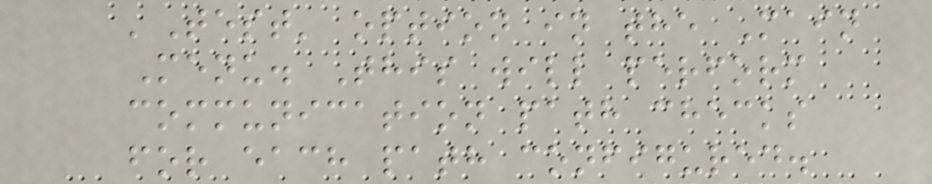'Test' option in the Main
Menu. This will perform
communication path checks
for each path configured.
